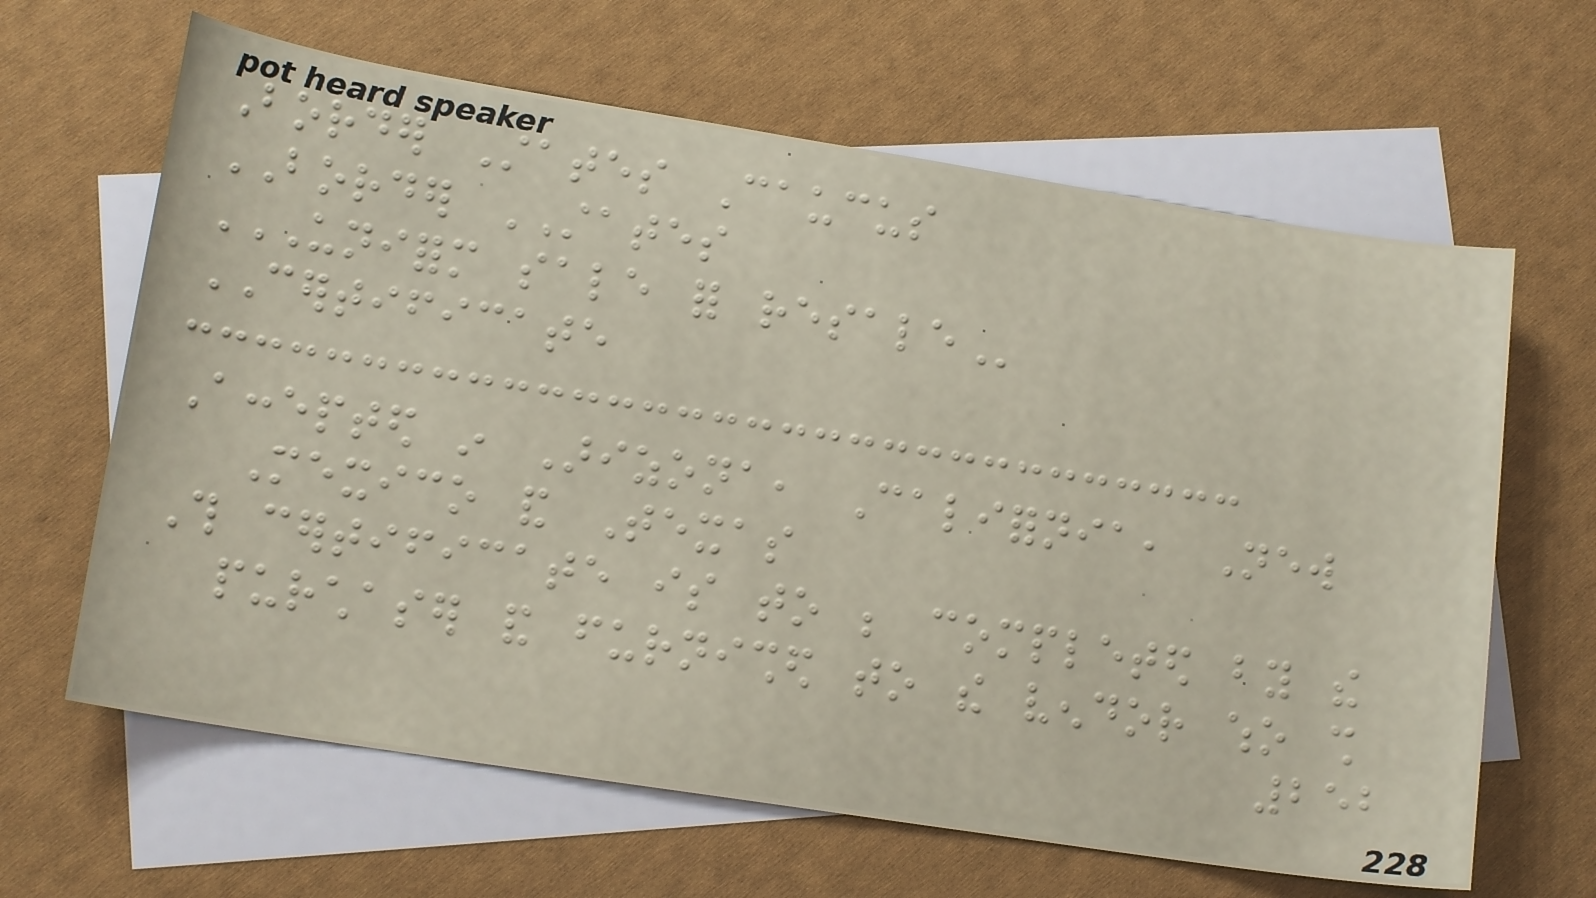Border States Caucus
BORDER STATES
UNIFORM SALE FOR RESALE
CERTIFICATE
Accepted in Arizona, California, New
Mexico and Texas
This certificate is to be completed by the
purchaser and furnished to the vendor who shall
252
